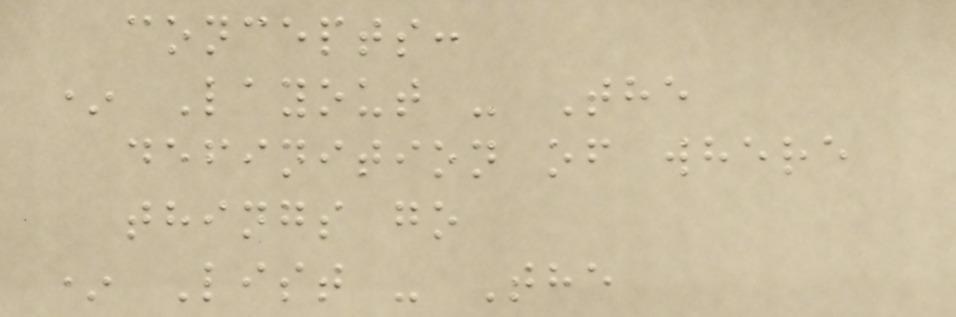concepts:
* Layout - The
definition of where
things go
* List - The
